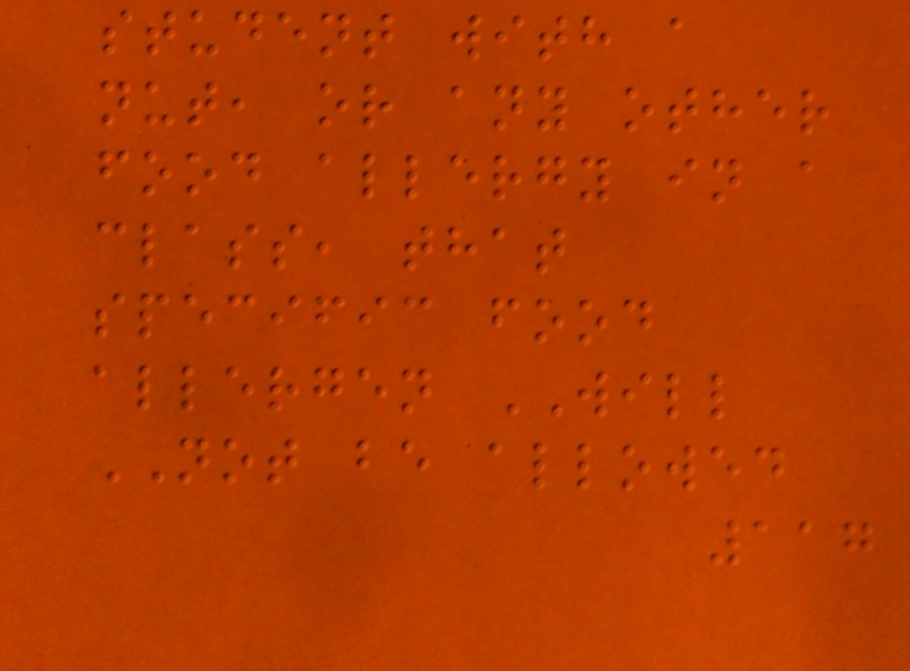student with a
nut, or any other
food allergy in a
class, that
specific food
allergen WILL
NOT be allowed
117
